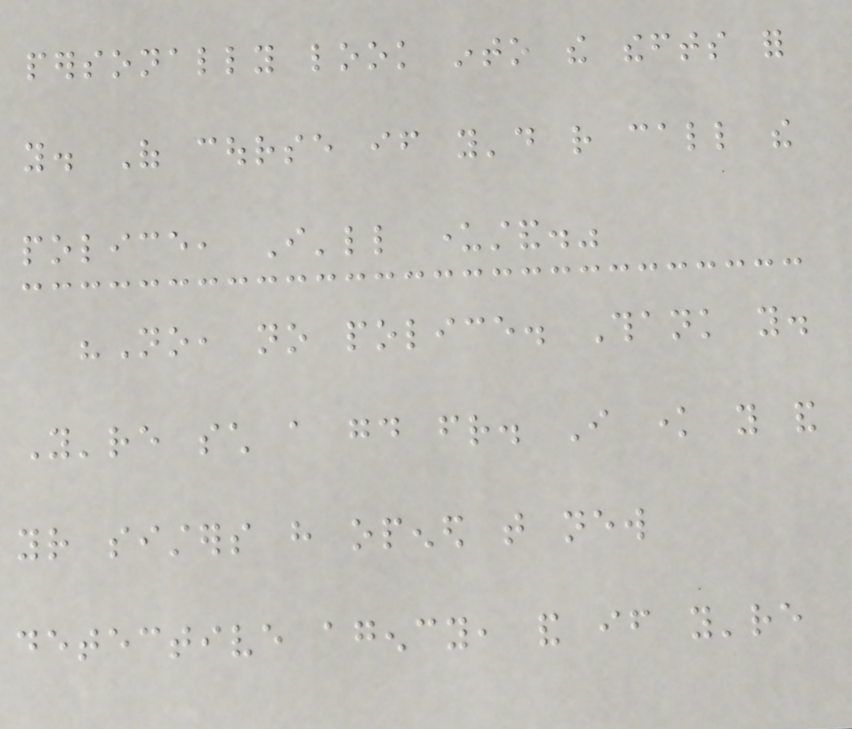personally look into the thefts for
you. Of course if you'd rather call the
police, I'll understand."
"No, no police. Thank you.
You're such a good friend. I know you and
your sisters have opened that new
detective agency, and if you're
